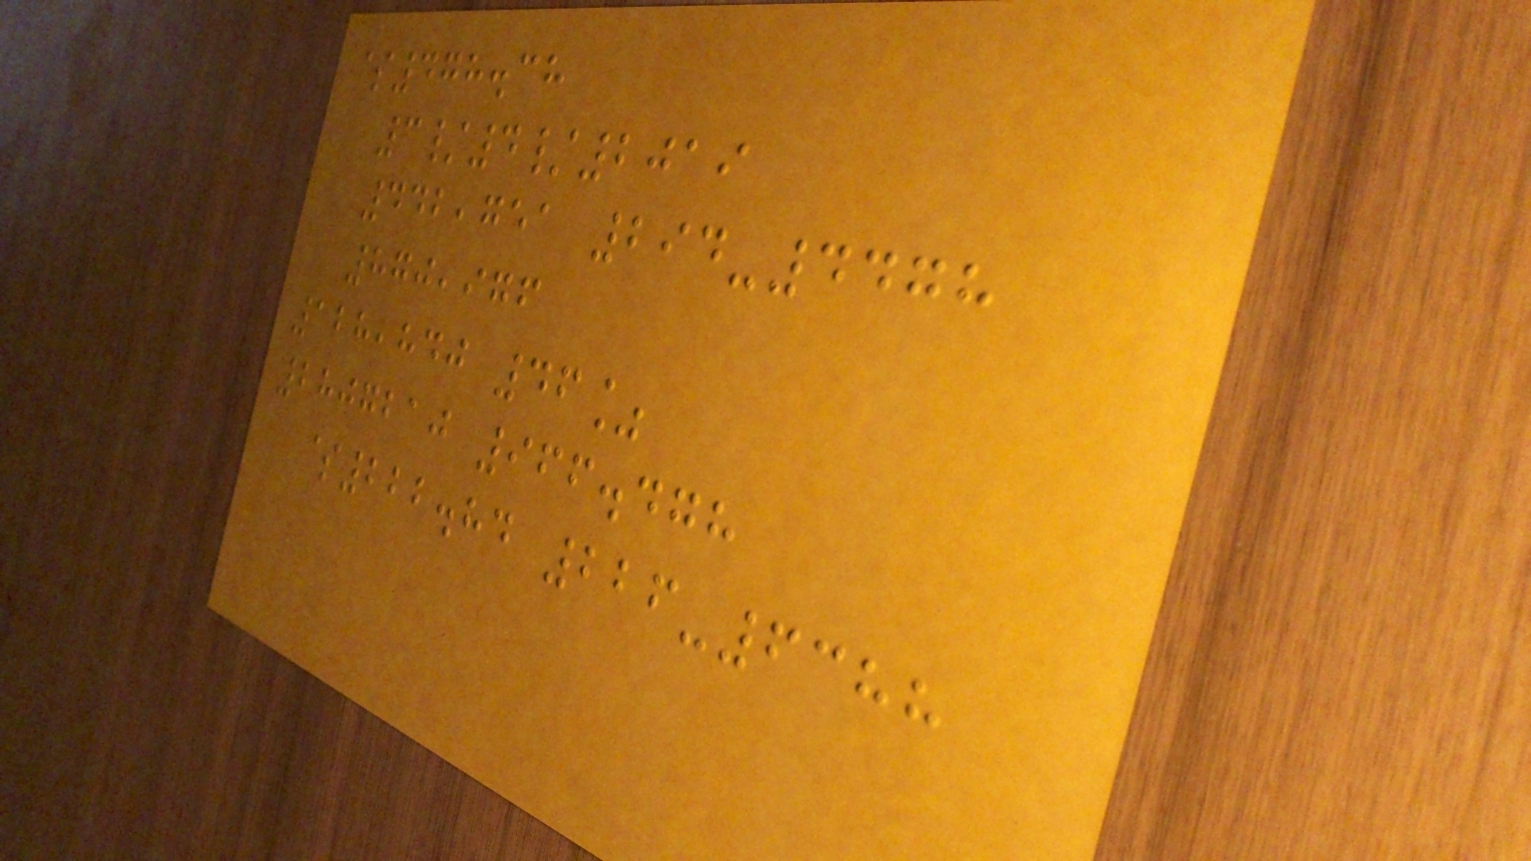$478.38
3/4/2019
442,751 294-4478
870,976
128,840 46%
2807210 966.478
$222.84 226-6388
